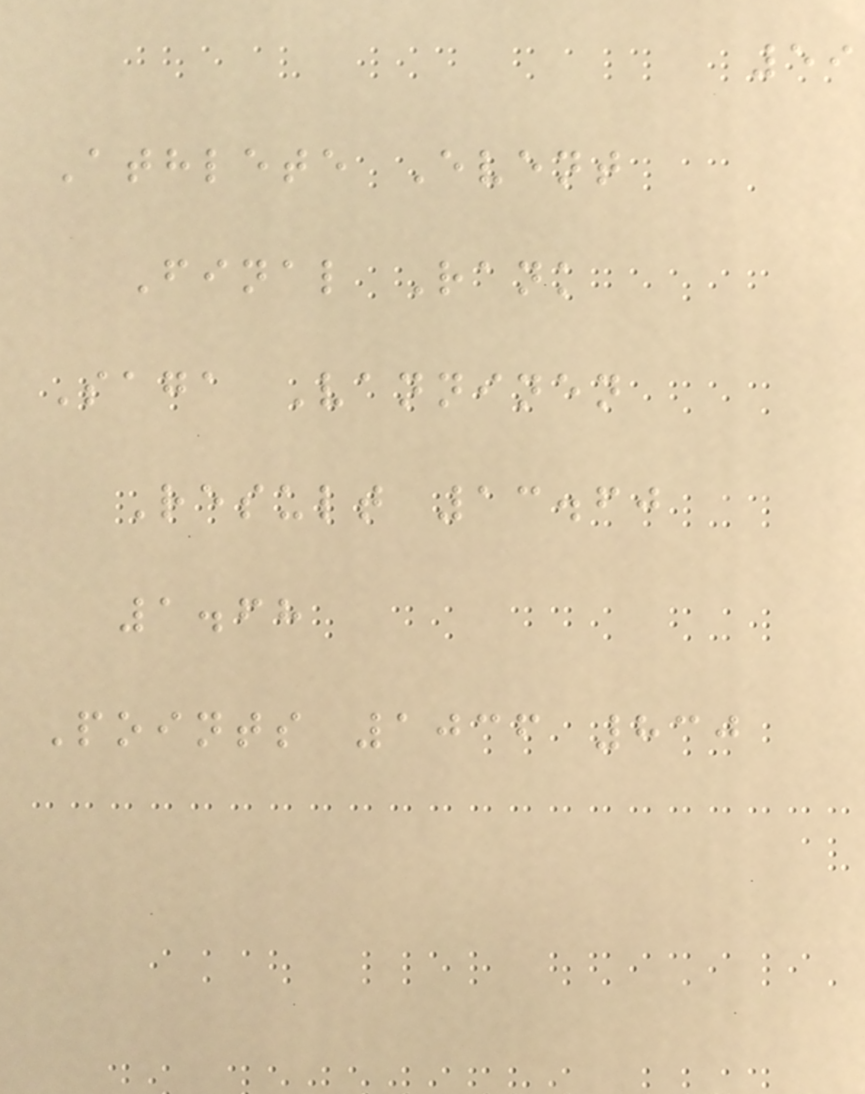59
Athlete Event
Final Rank
Saga Vanninen
Result 13.60
1.68
Points 1036 830
